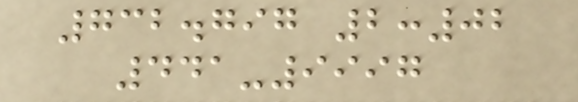732.797 2:02
441-9997
